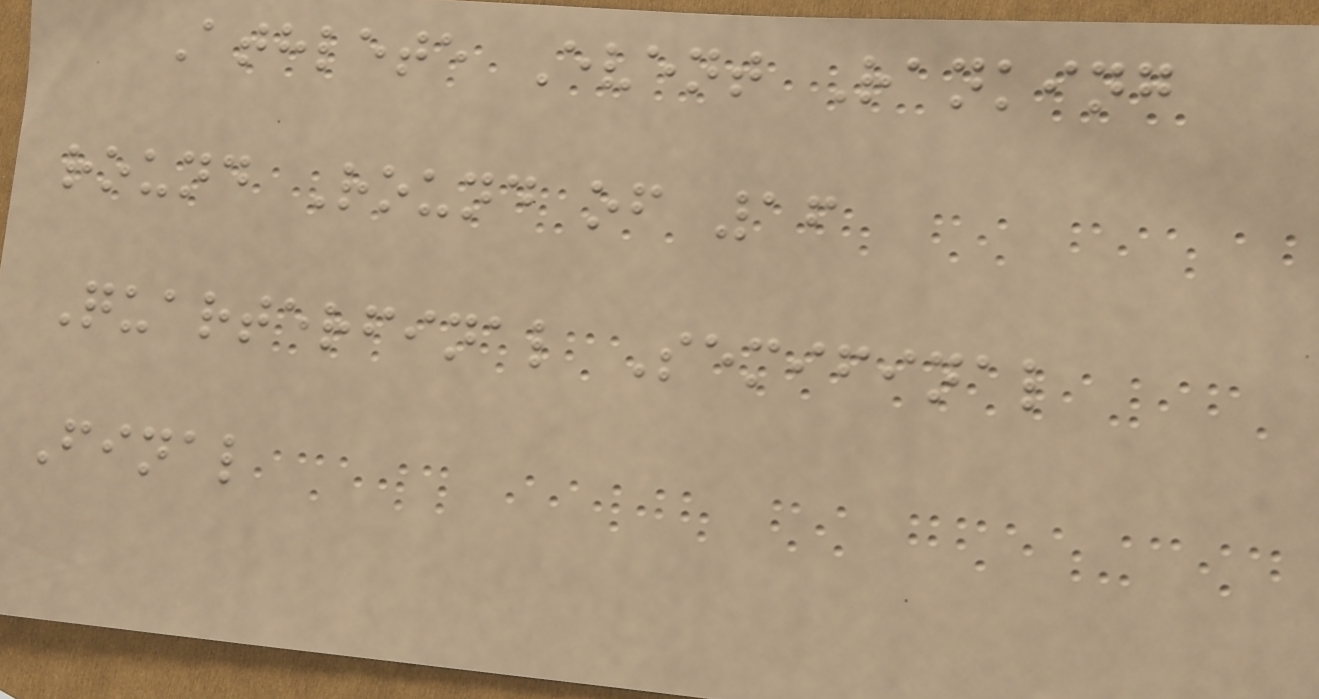Athlete Event Ranking
round Round of 16
Quarterfinal Semifinal
Final
